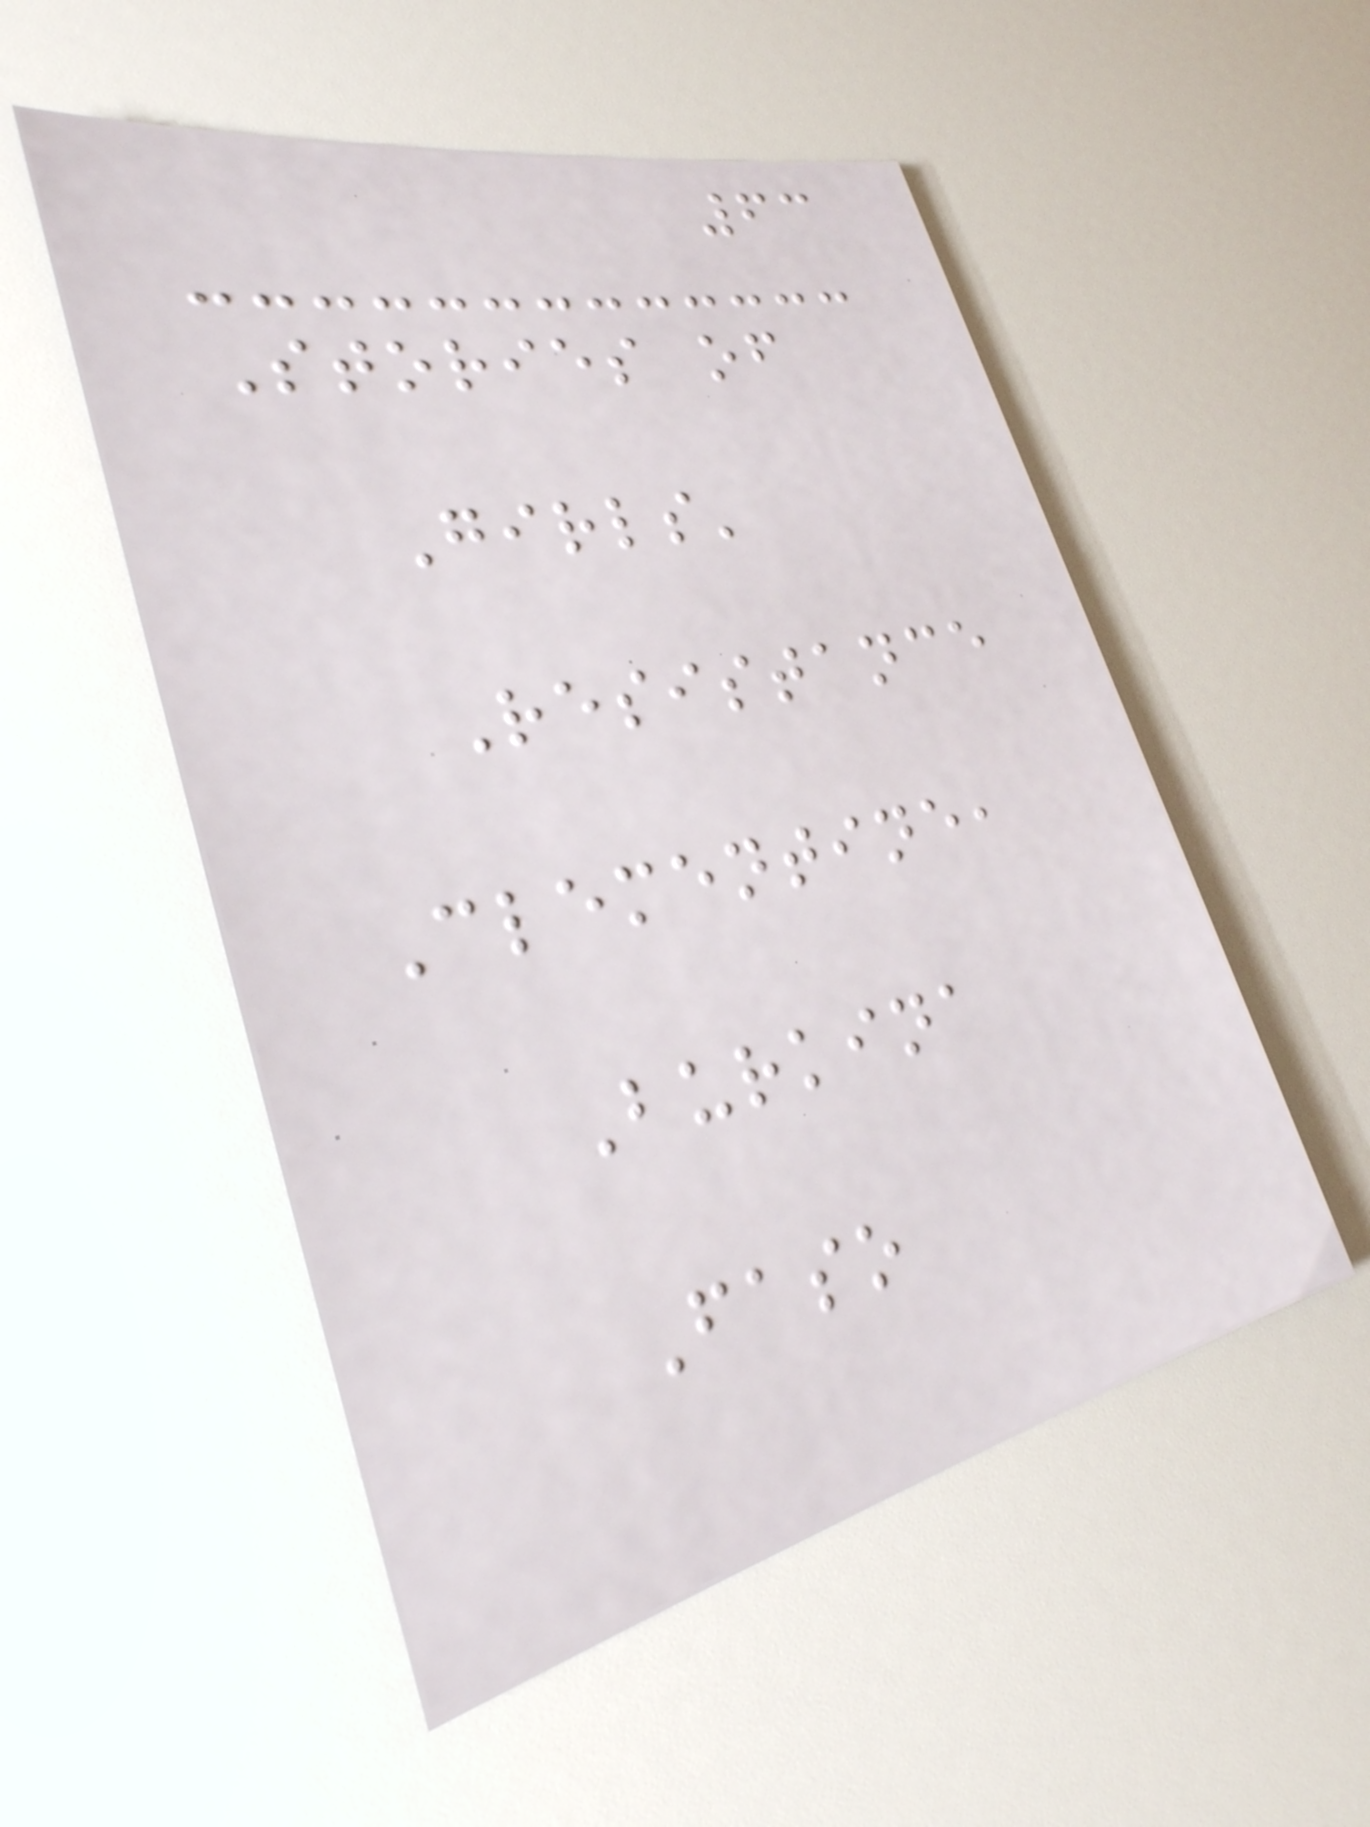63
Stories of
Girls'
Resistance
Clementine,
Burkina
Faso
